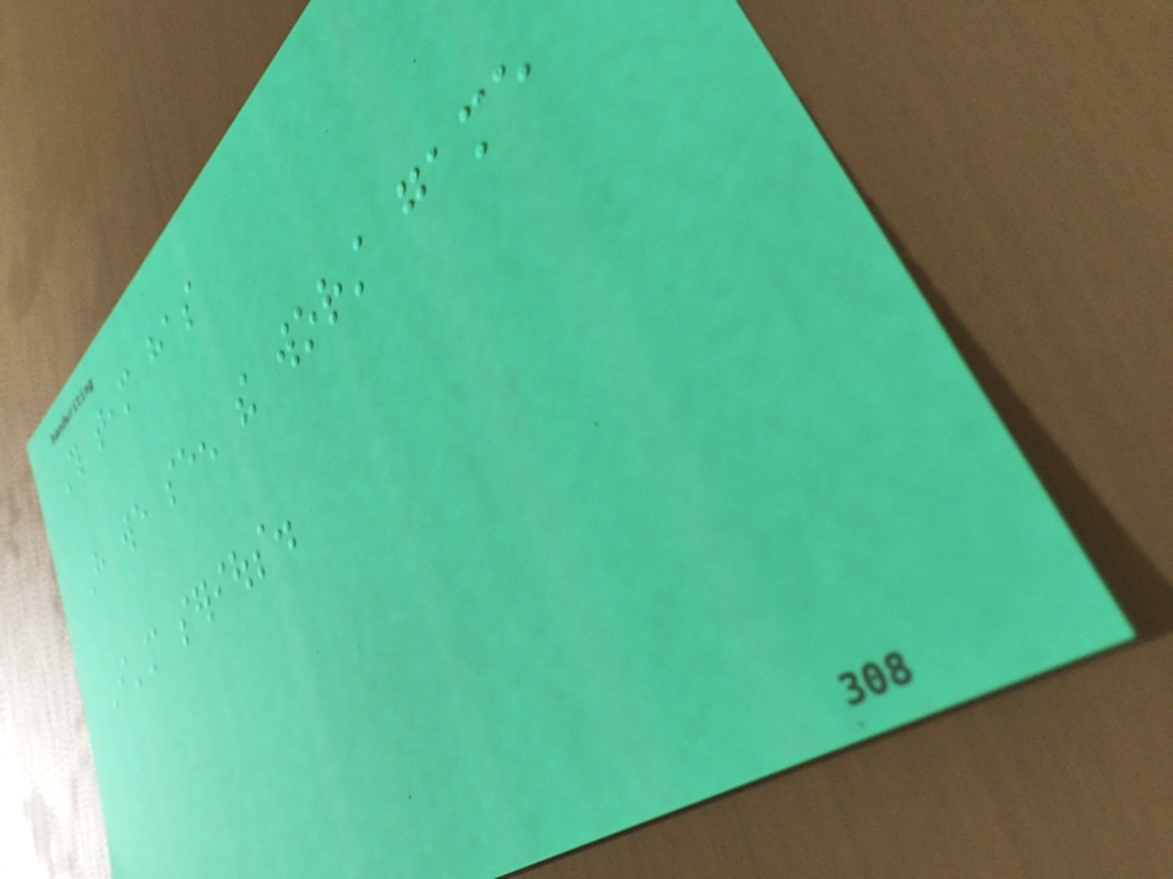This team has
Have we seen the worst game
I'm serious.
